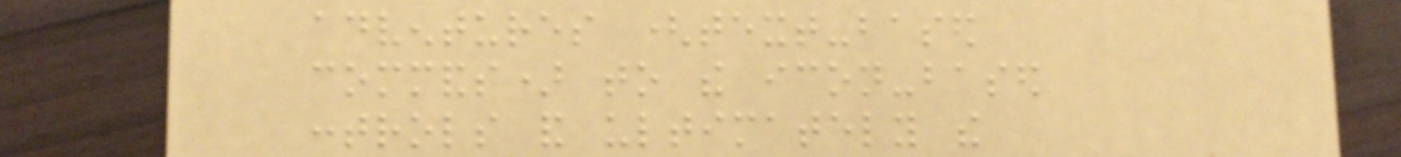adventures (text-based
commands) to the icon-based
controls and ultimately the
